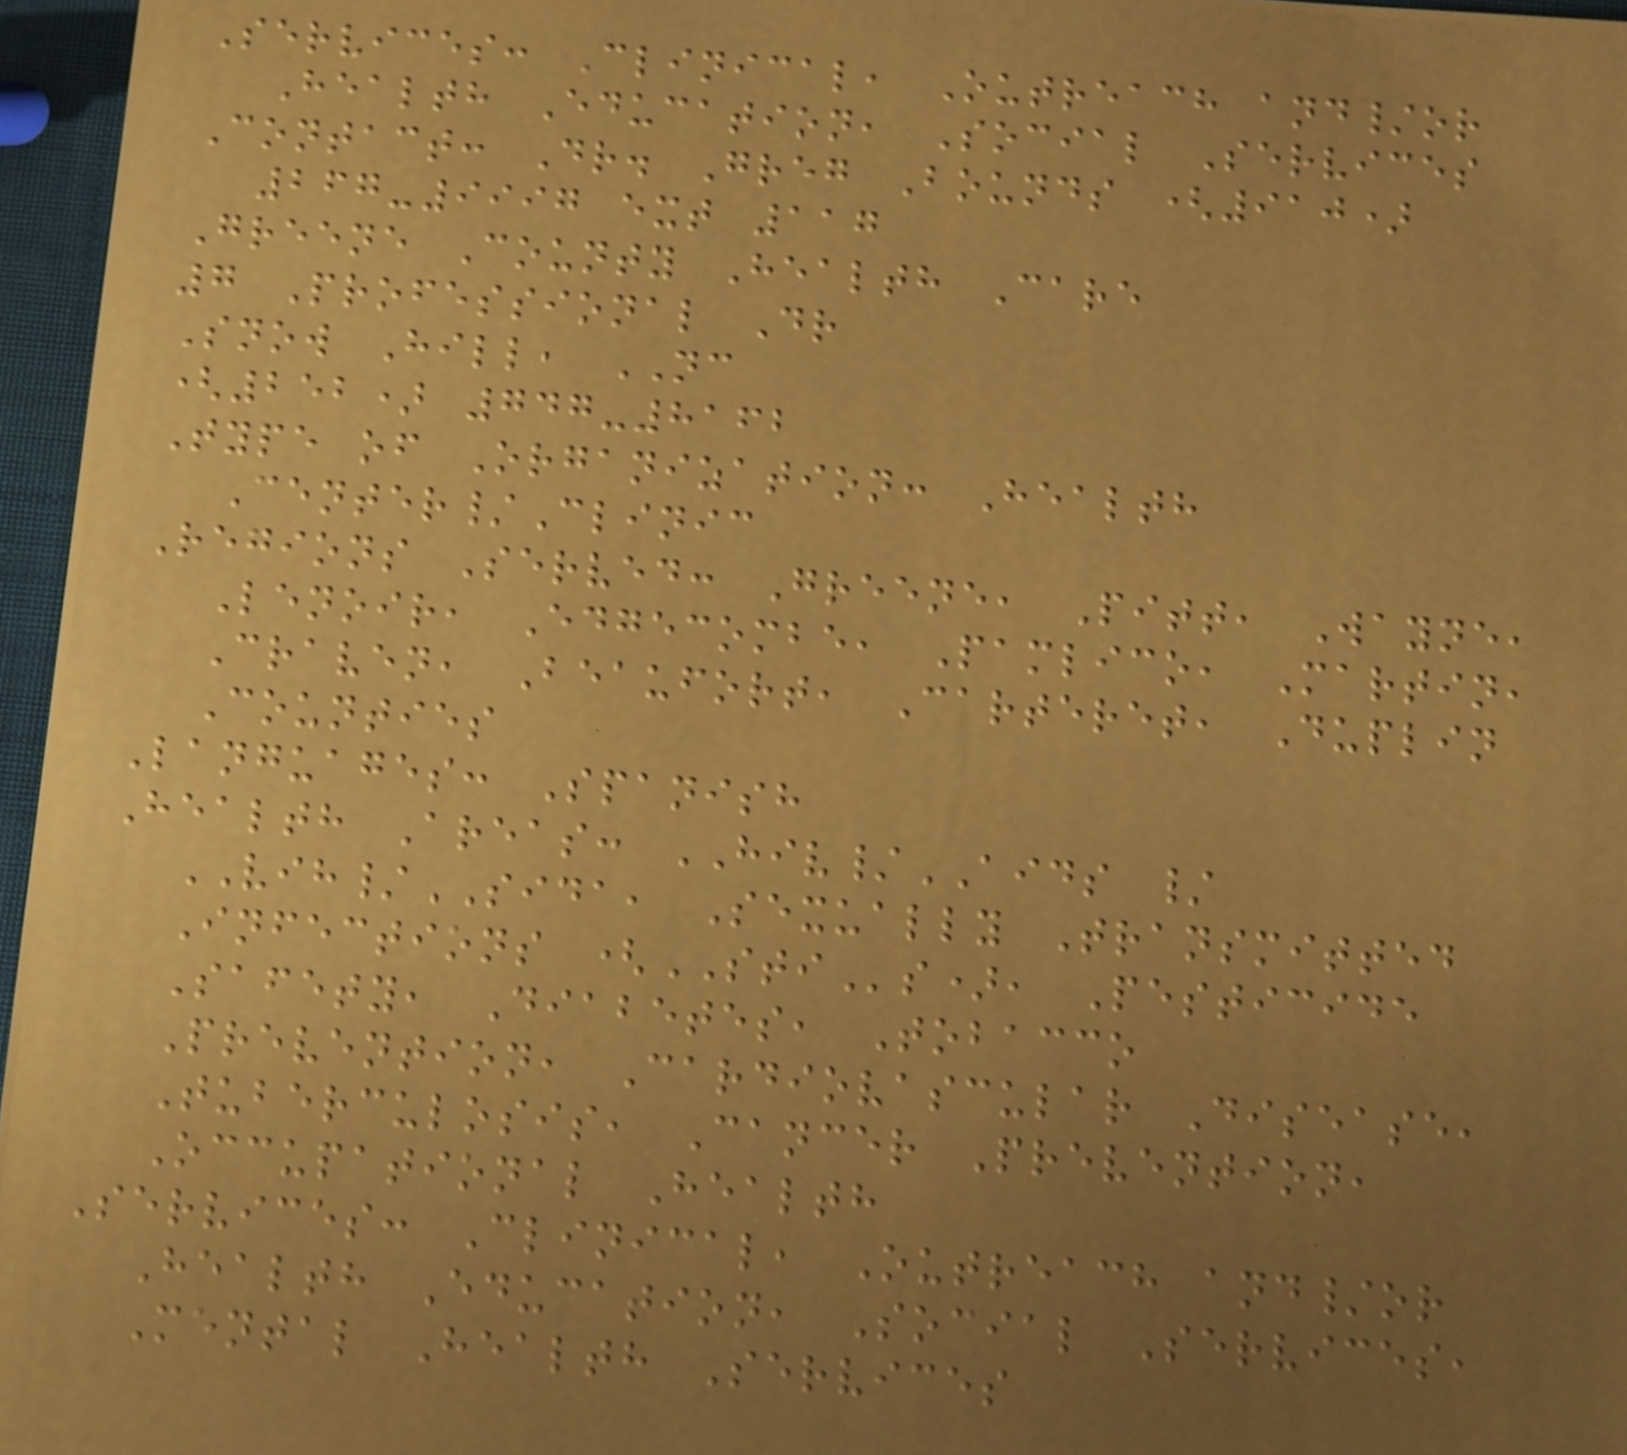Services: Clinical, Outreach and/or
Health Education, Social Services
Contact: Dr. Greg Bounds (910)
267-9997 ext 117
Greene County Health Care
7 Professional Dr
Snow Hill, NC
(252) 747-8162
Type of Organization: Health
Center/Clinic
Regions Served: Greene, Pitt, Wayne,
Lenoir, Edgecombe, Pamlico, Martin,
Craven, Beaufort, Carteret, Duplin
Counties
Languages: Spanish
Health Areas: HIV/AIDS /
VIH/SIDA, Sexually Transmitted
Infections (STIs), Pesticide
Safety, Diabetes, Tobacco
Prevention, Cardiovascular Disease,
Tuberculosis, Cancer Prevention,
Occupational Health
Services: Clinical, Outreach and/or
Health Education, Social Services,
Mental Health Services
